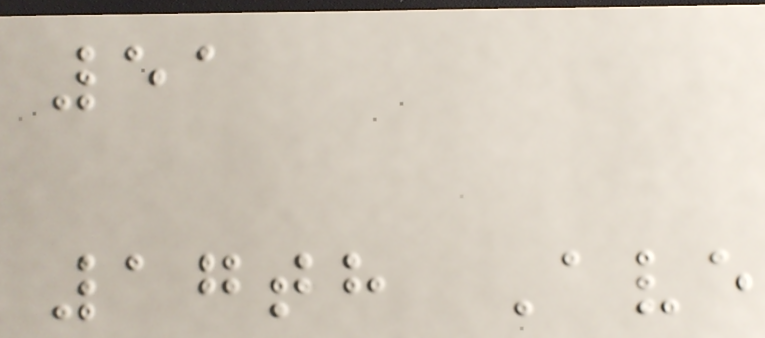51
17th Ave
